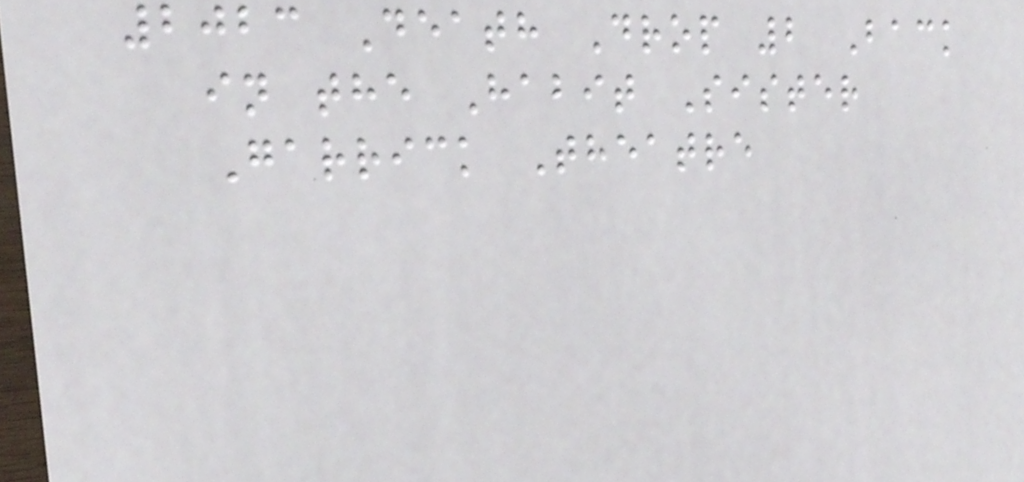2023 Death Drop 2 Back
in the Habit Sister
Garrick Theatre
